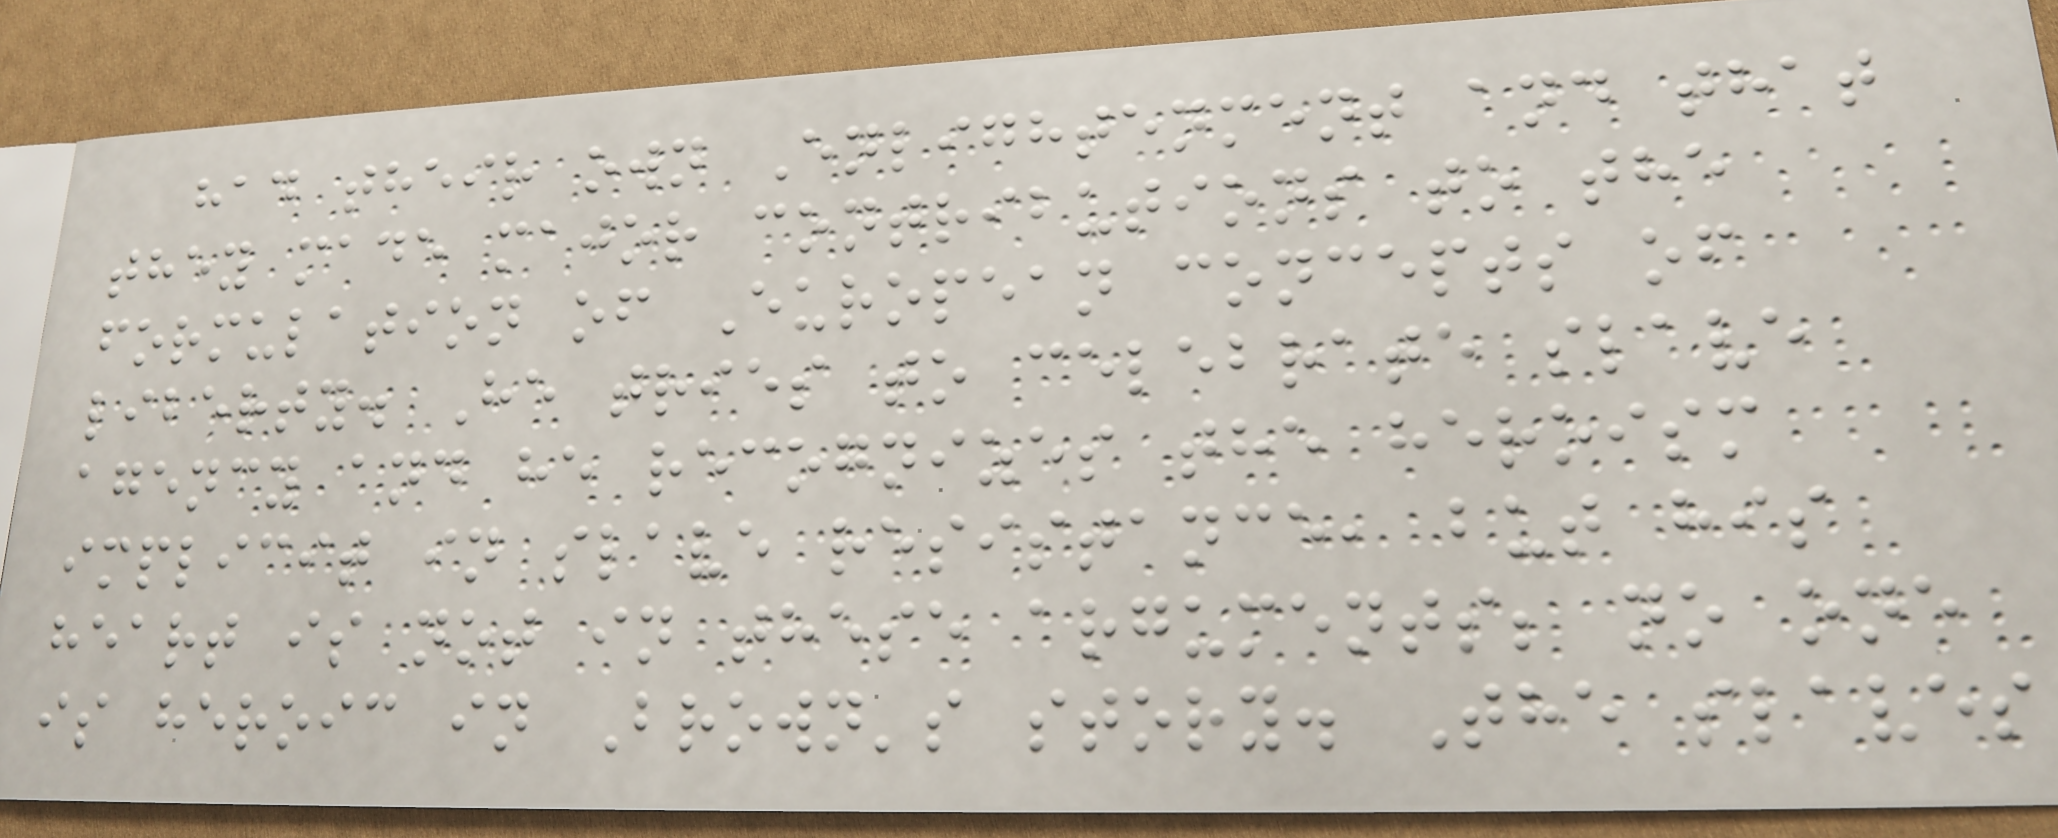had their own Enlightenment and that
they made major contributions to the
formulation of European concepts of
liberty. He tries to celebrate slave
agency and he recognizes the heroism
implicit in slave resistance, but his
heart is not in these arguments; no one
is heroic in Brown's story. The slaves
